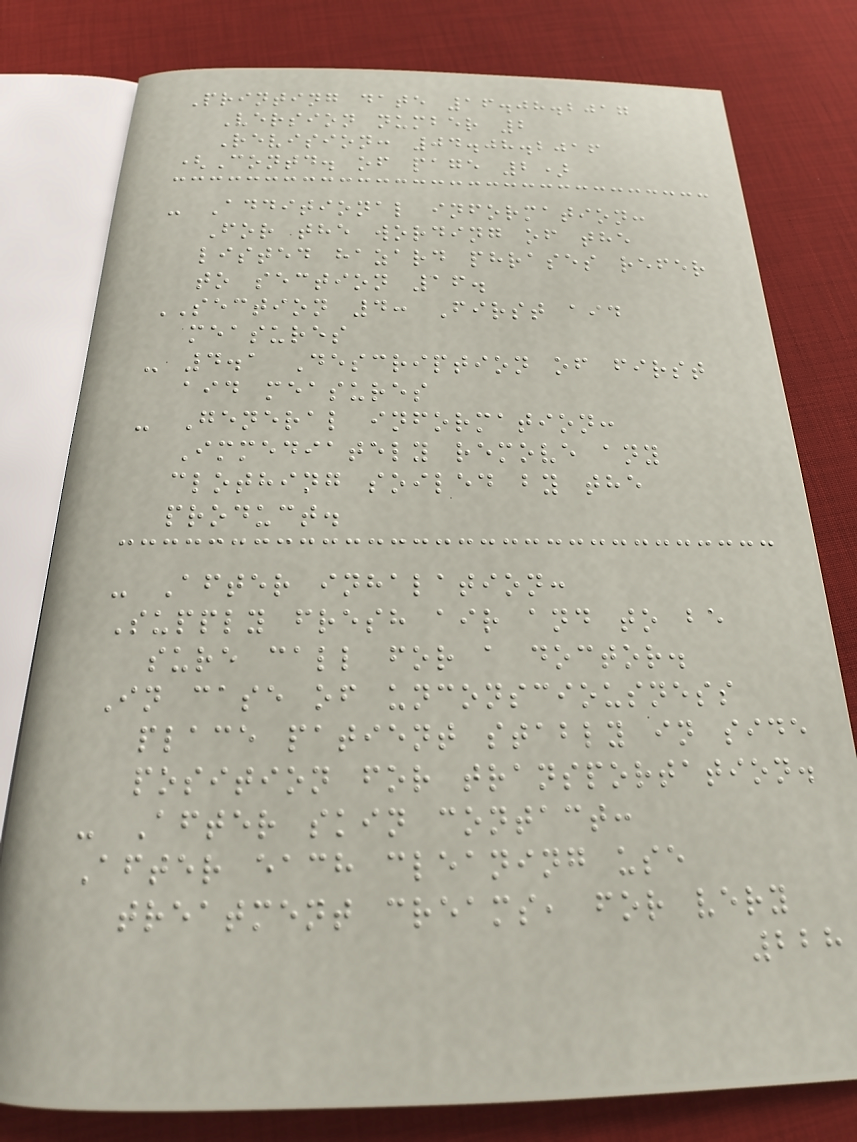Printing date 16.08.2017
Version number 2
Revision: 04.08.2016
(Contd. of page 2)
- Additional information:
For the wording of the
listed hazard phrases refer
to section 16.
SECTION 4: First aid
measures
- 4.1 Description of first
aid measures
- General information:
Immediately remove any
clothing soiled by the
product.
- After inhalation:
Supply fresh air and to be
sure call for a doctor.
In case of unconsciousness
place patient stably in side
position for transportation.
- After skin contact:
After each cleaning use
treatment creams, for very
228
